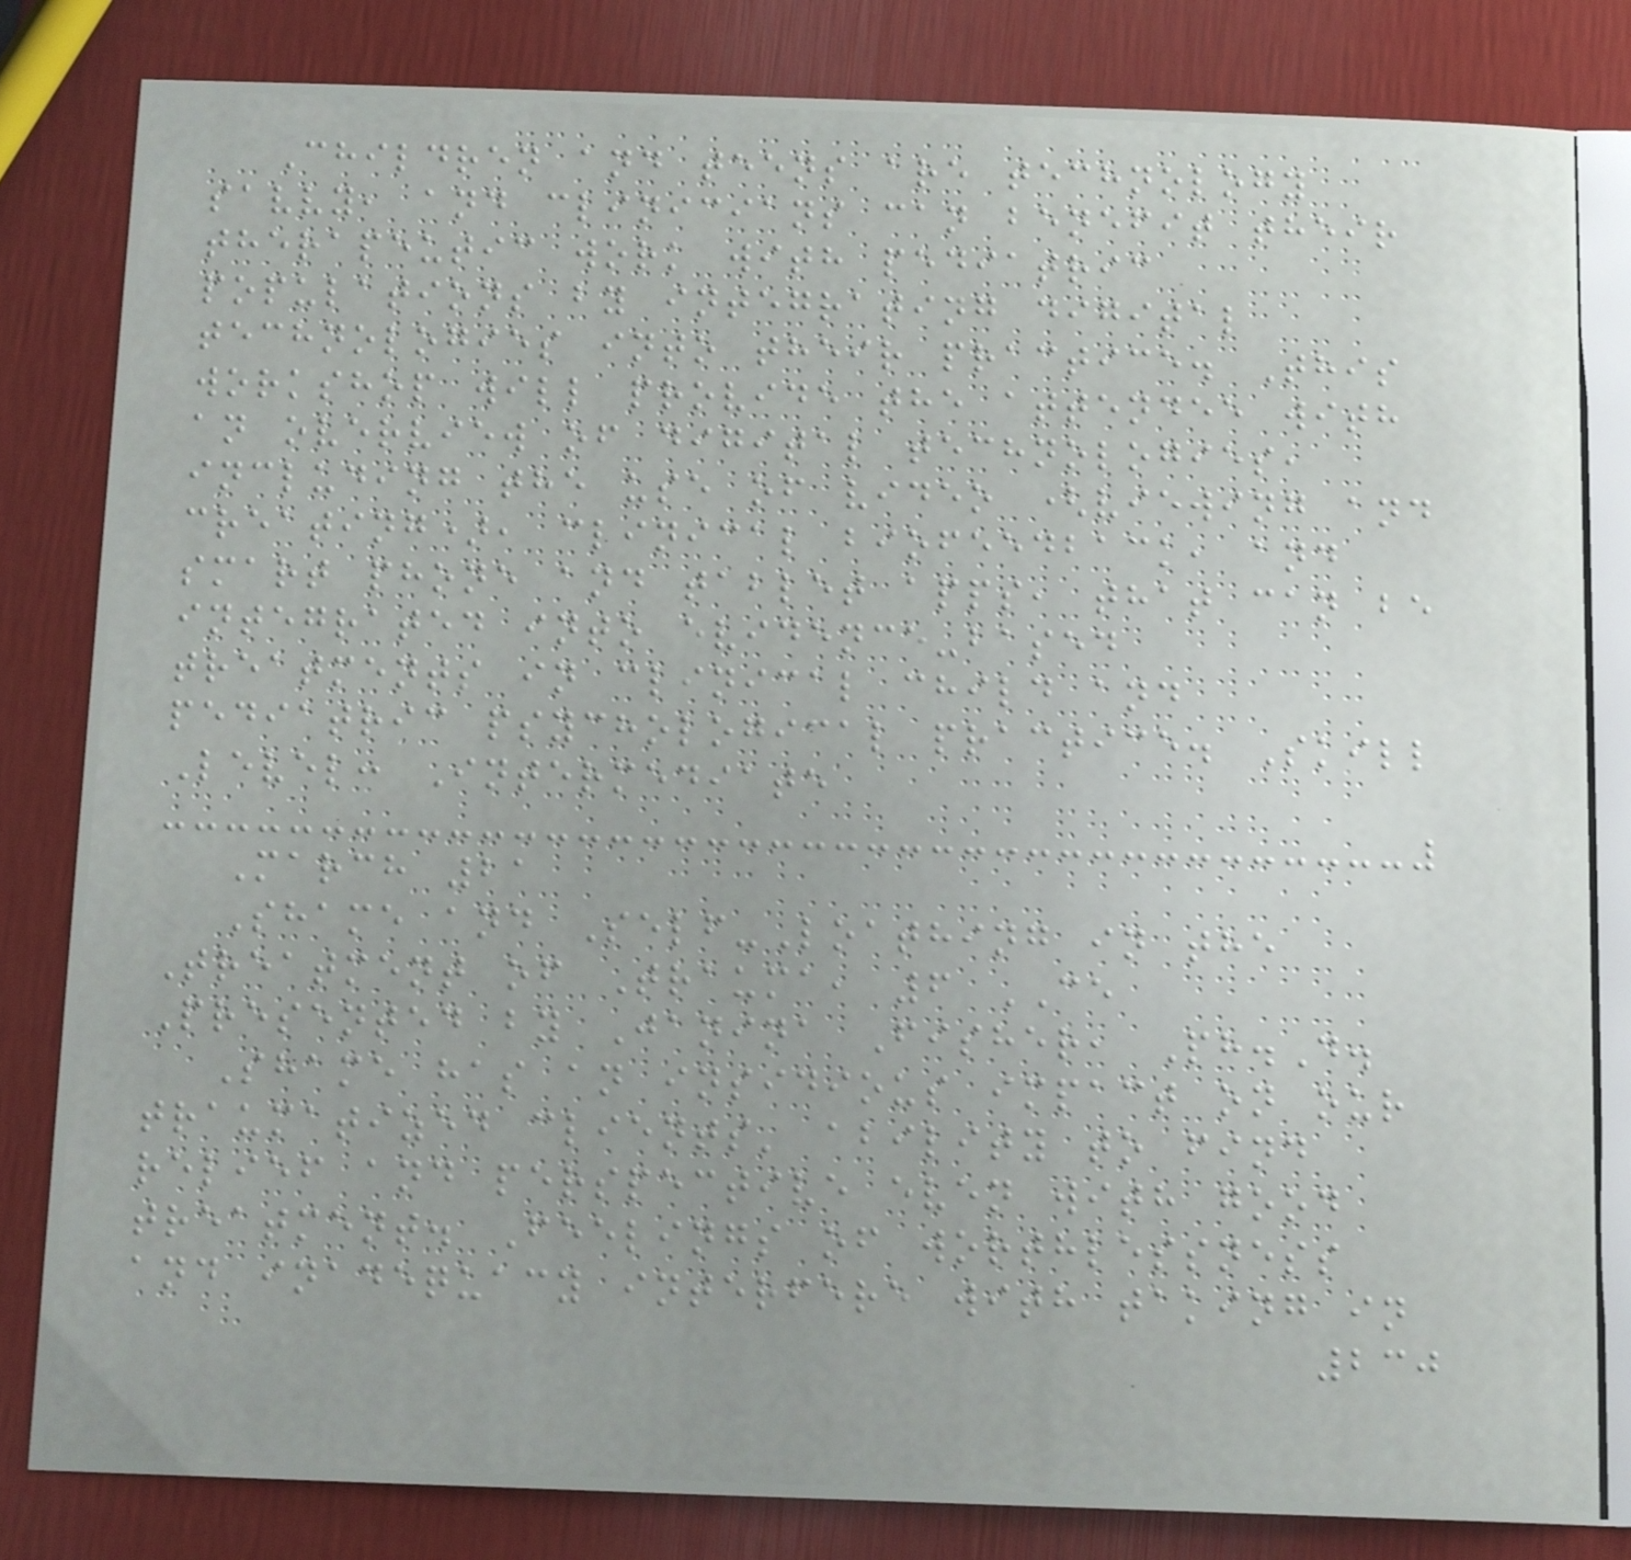Children and teens are technology
savvy, and clinicians can benefit their
therapeutic work with pediatric
populations by integrating digital
technologies into their practice. This
workshop will provide the attendee with
an overview of digital technologies,
including the use of video (viewing and
creating), clinical biofeedback, and
smart phone and tablet apps, that can be
integrated into evidence-based
treatments in clinical child and
pediatric psychological practice. Skill
Level: Intermediate
March 21
Shame and Self-Loathing in the
Treatment of Trauma, 6 CE
Presented by Janina Fisher, Ph.D.
Shame has an insidious impact on our
traumatized clients' ability to find
relief and perspective even with good
treatment. Feelings of worthlessness
and inadequacy interfere with taking in
230
